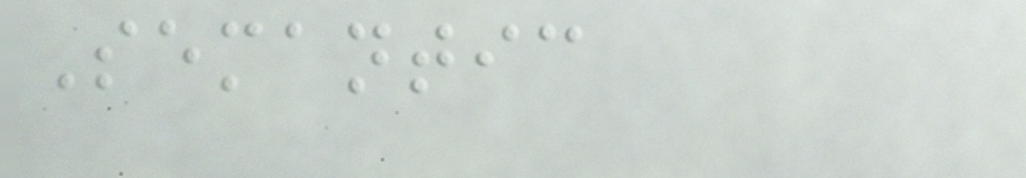Semantic
